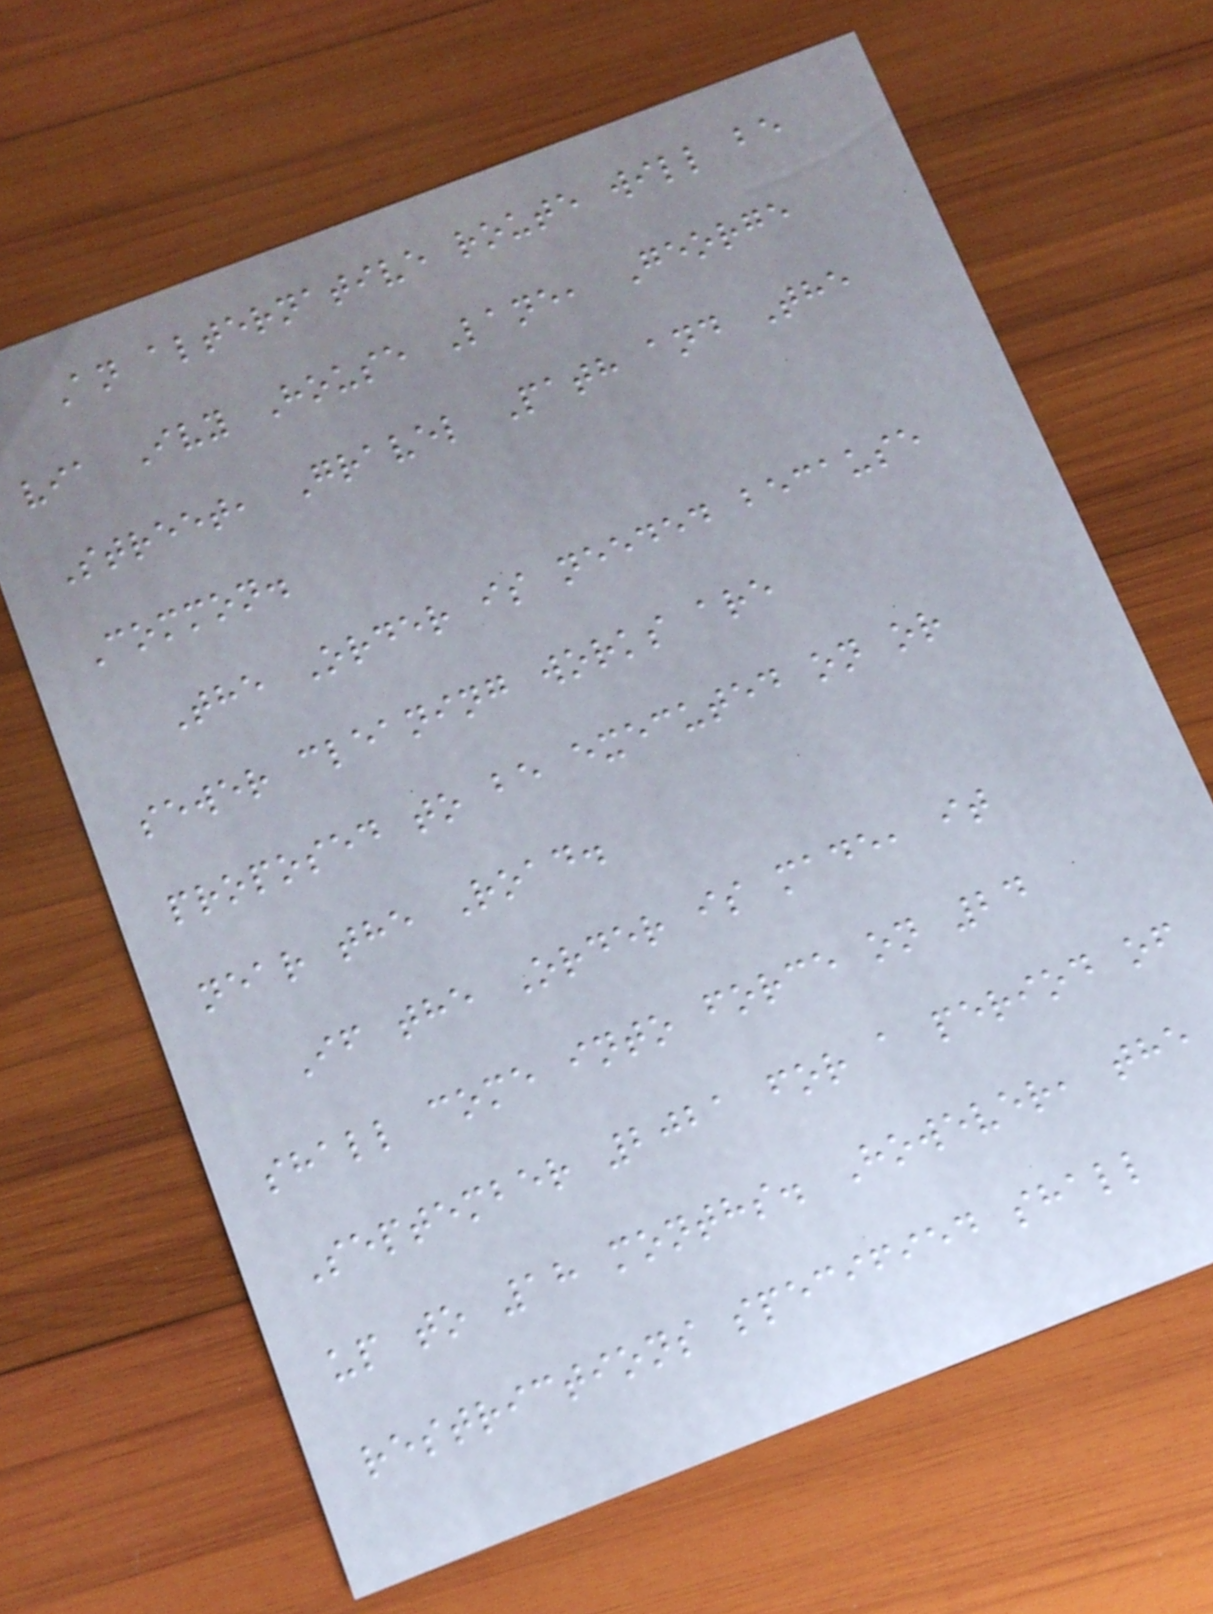An alternative route will be
via Ivy House Lane, George
Street, Gravel Path and The
Common.
The Order is needed because
sewer cleaning works are
proposed to be executed on or
near the Road.
If the Order is made, it
shall come into force on 24
September 2021 for a period of
up to 18 months. However, the
restrictions specified shall
